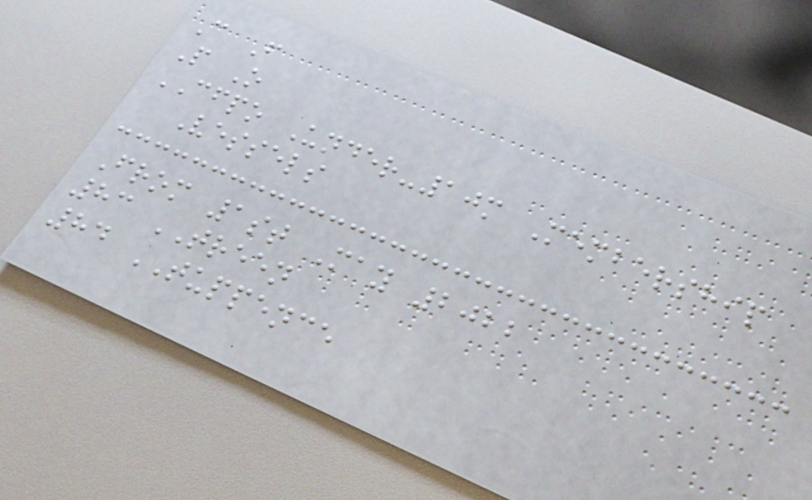C F
P O
CFPO Under-10m Membership
Vessels
From 1st May 2022
83 TREEN
84 TUPPENCE
